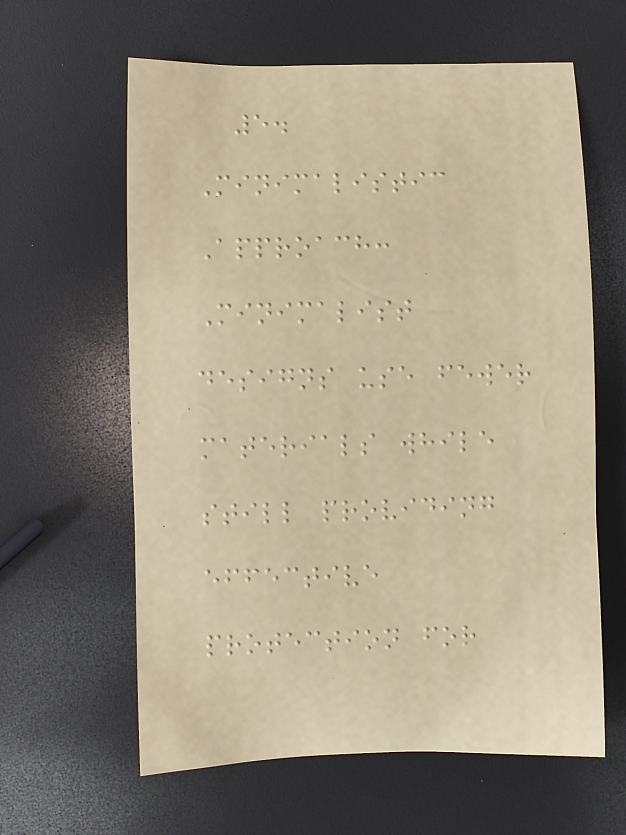5.
Minimalistic
Approach:
Minimalist
designs use fewer
materials while
still providing
effective
protection for
